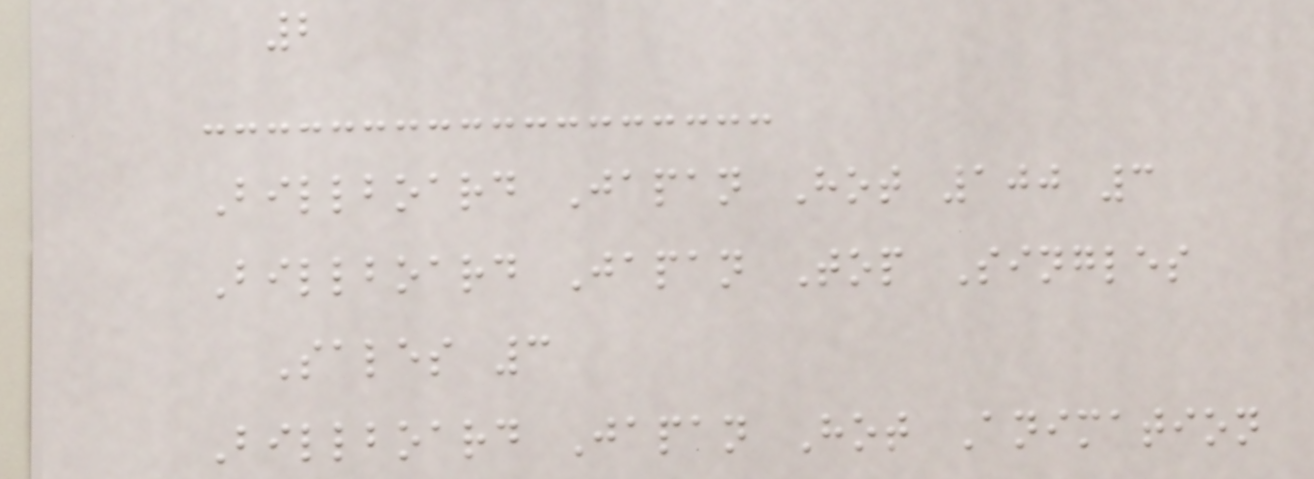2
Billboard Japan Hot 100 3
Billboard Japan Top Singles
Sales 3
Billboard Japan Hot Animation
